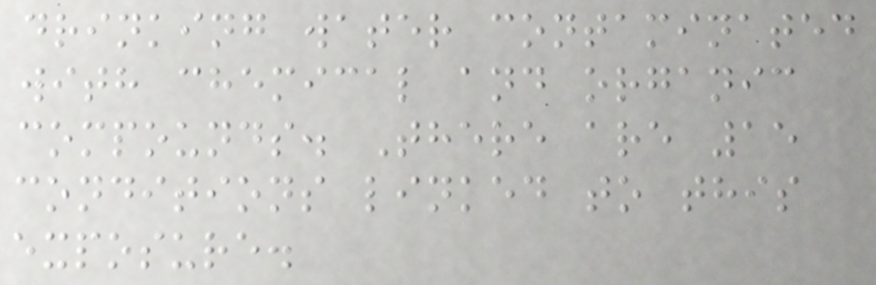drinking water contaminated
with chemical and organic
compounds. There are 15
conditions linked to this
exposure.
